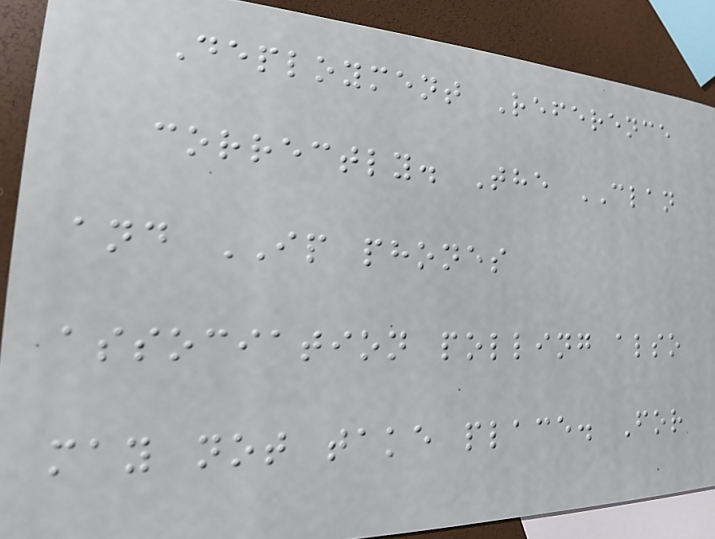Deployment Reference
correctly. The CLAN
and IP phones
association polling also
may not take place. For
